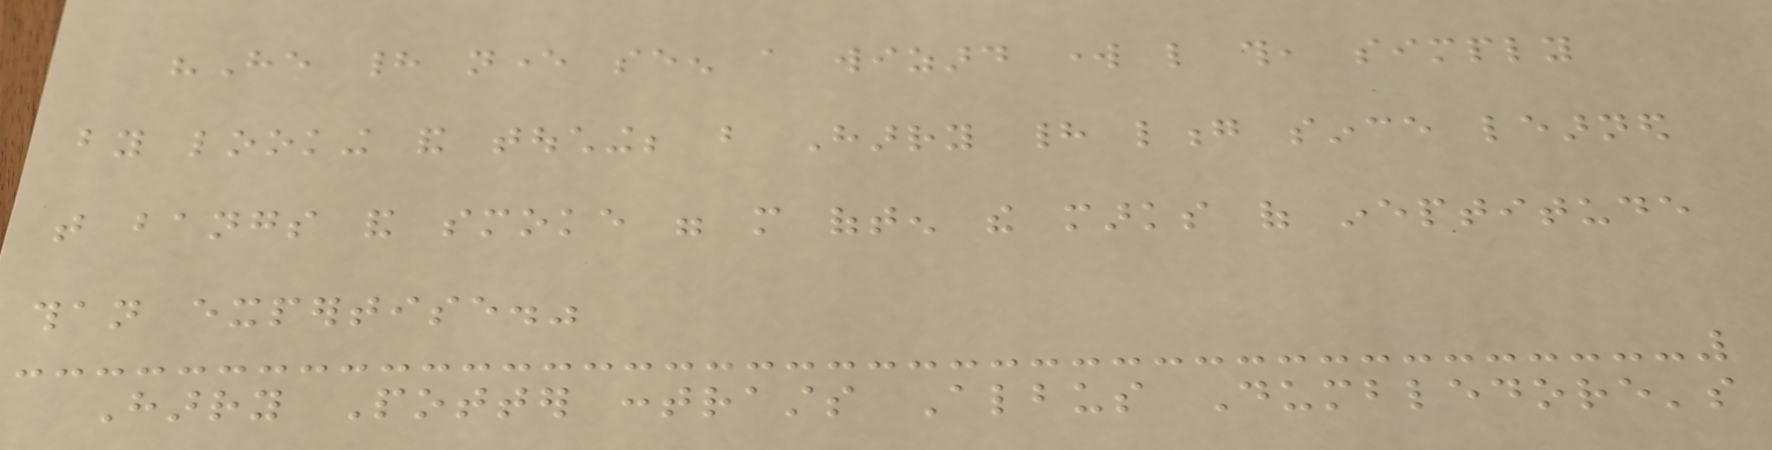"He had never seen a wizard work like this, simply
by looking and touching; but Harry had long since learned
that bangs and smoke were more often the marks of ineptitude
than expertise."
Harry Potter contrasts Albus Dumbledore's
